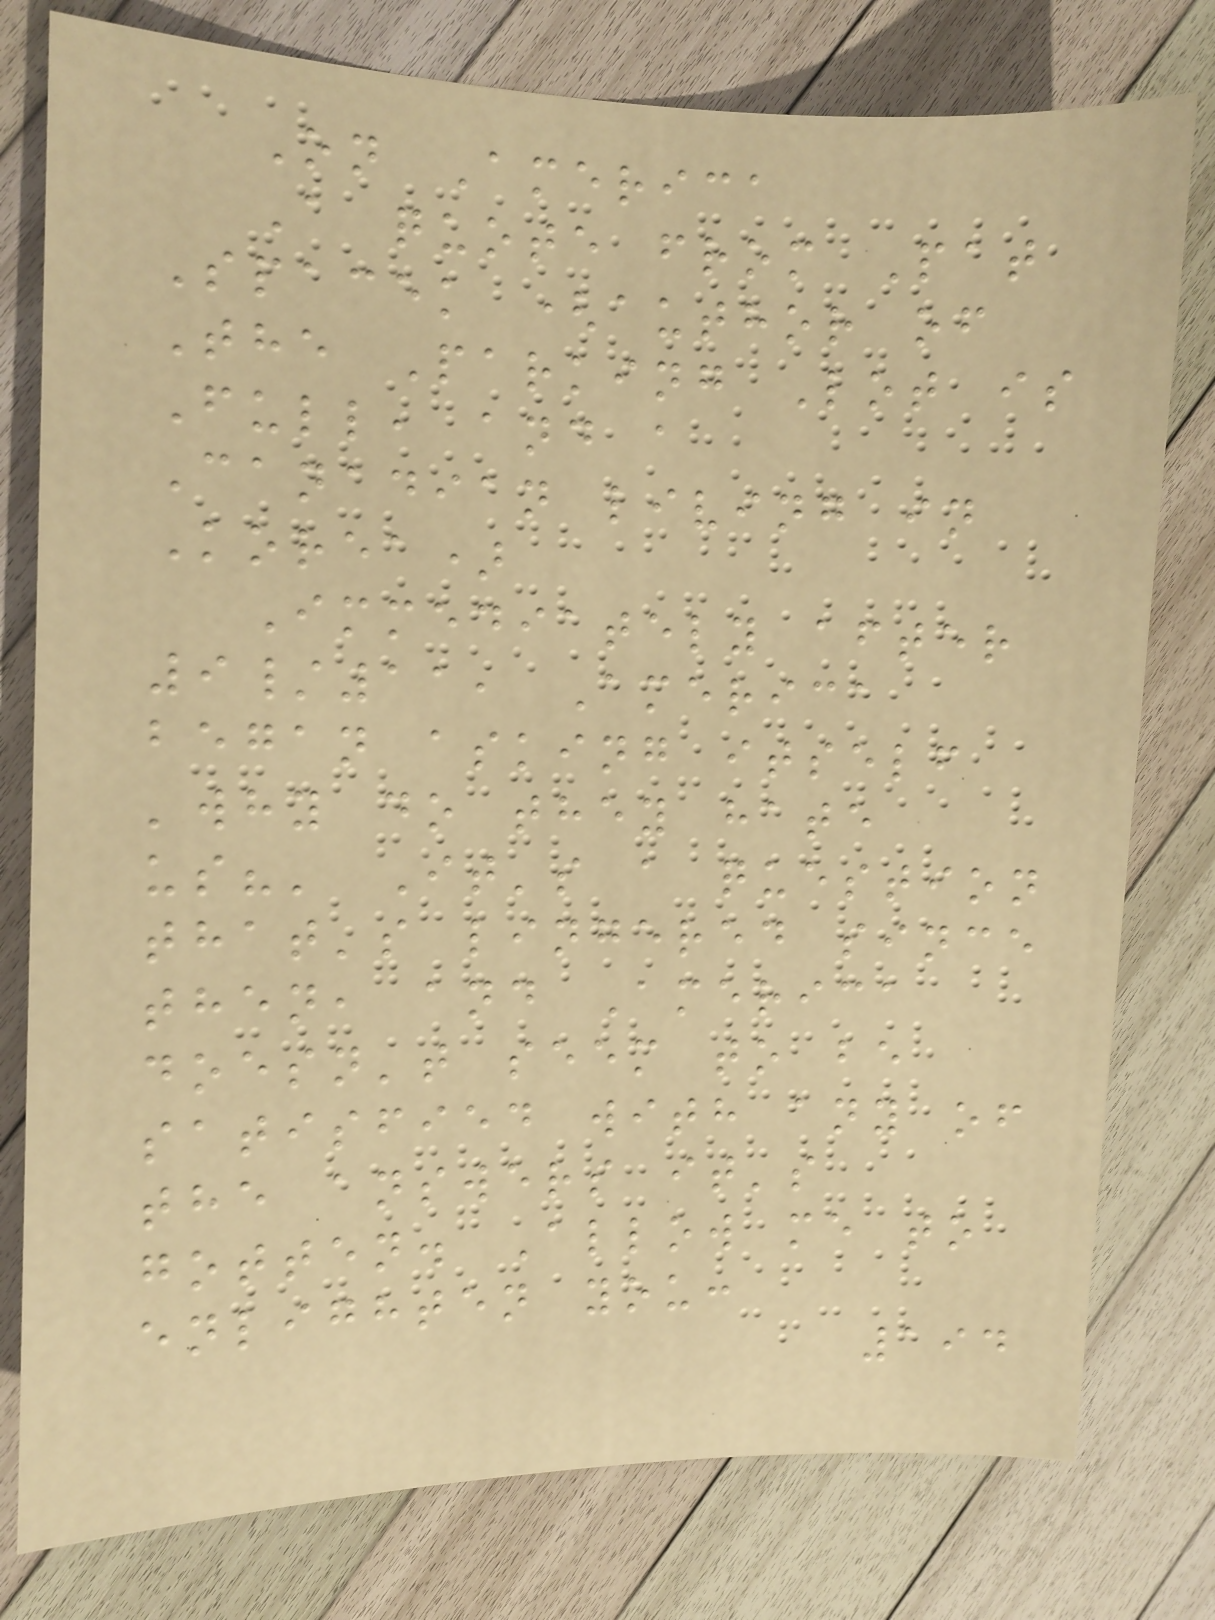On America
A quote from Pat
Spacek (author of
The Parking Lot is
Full, and a
Canadian living in
Korea)
Immediately after
9/11, America
began asking itself
'why do they hate
us?' It's a question
that's lingered since
then, and America
doesn't seem to be
satisfied with any of
the answers it's
gotten. Allow me to
enlighten you:
194
